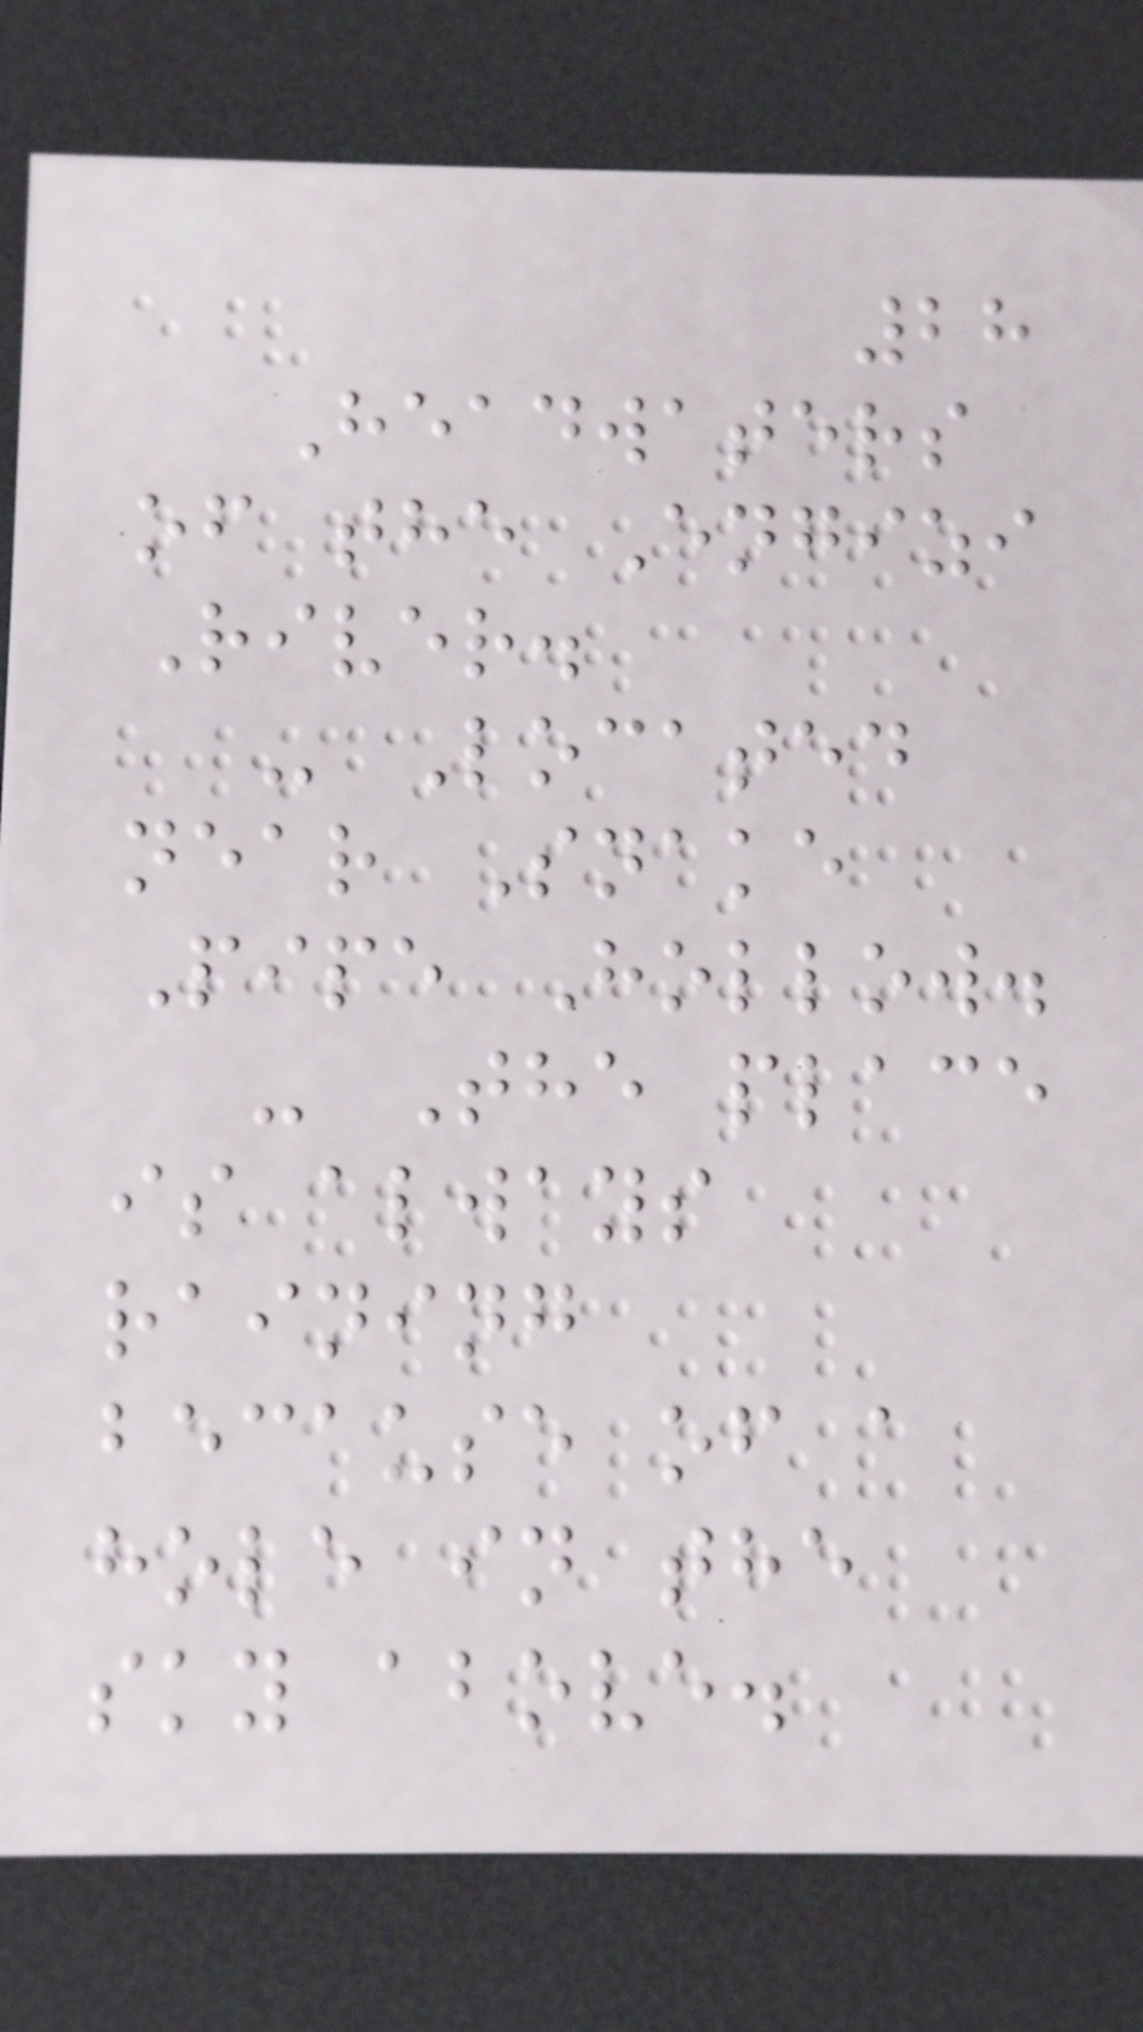28
Headwaters
of the Engizi
River.
- Located
near Snake
Pipe Hollow.
- The place
is always
raining
because of a
hole in the
sky above.
